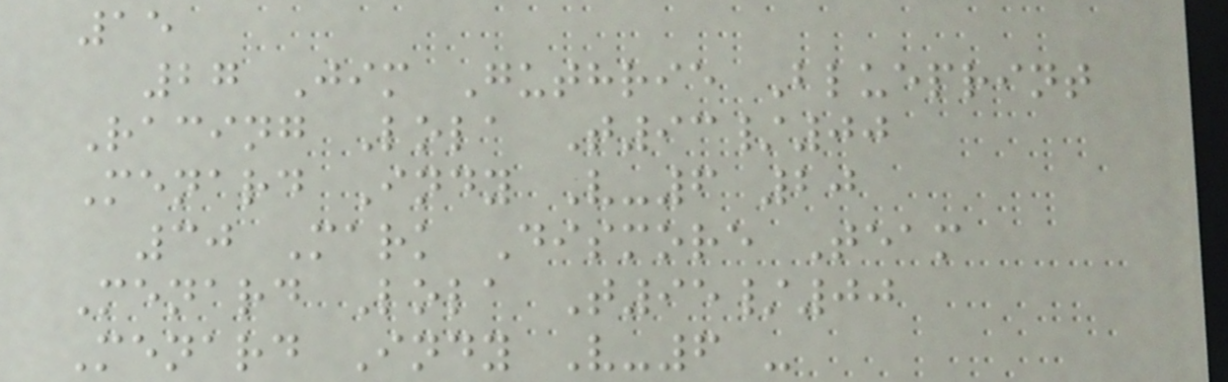15
27 Jim Guthrie Blueprint
Racing Lola T93/00
Menard Indy V-6 20
30 Mark Dismore Team
Menard Lola T95/00
Menard Indy V-6 -
